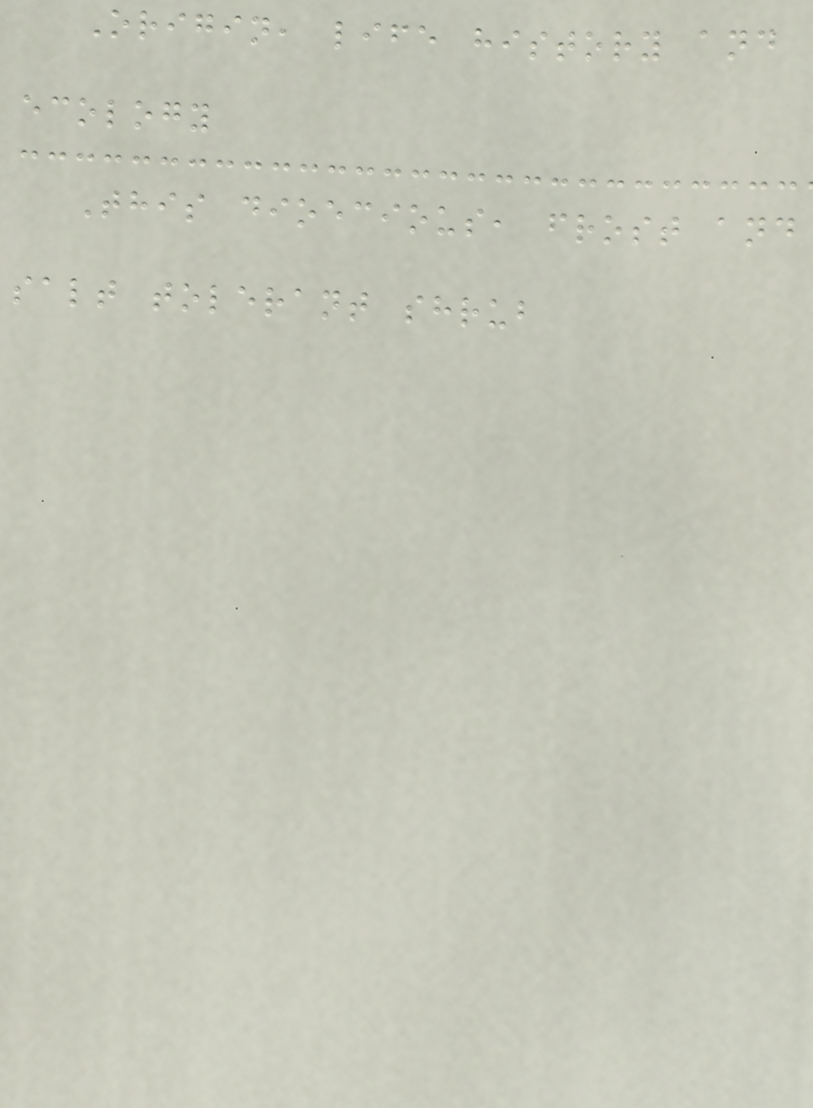Origin, life history and
ecology
This dioecious, frost and
salt tolerant shrub
